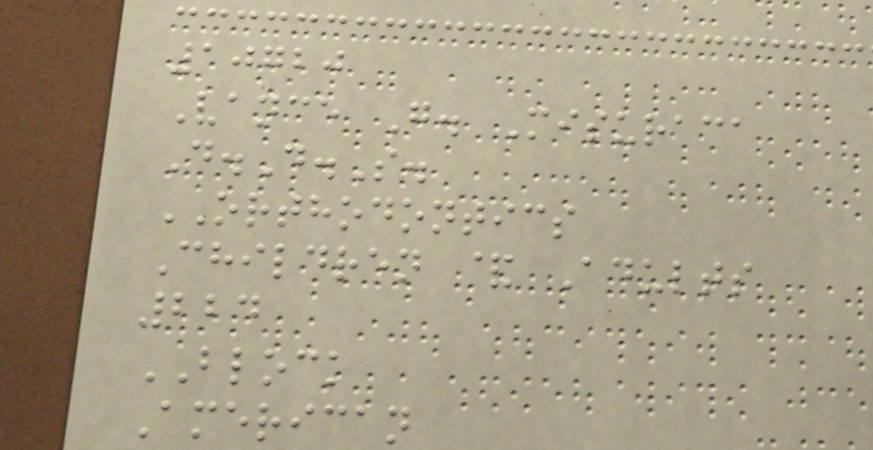10720
Vance G. Misuraca
D.D.S.
ORTHODONTICS
Children & Adults
224
BLOCK
American
